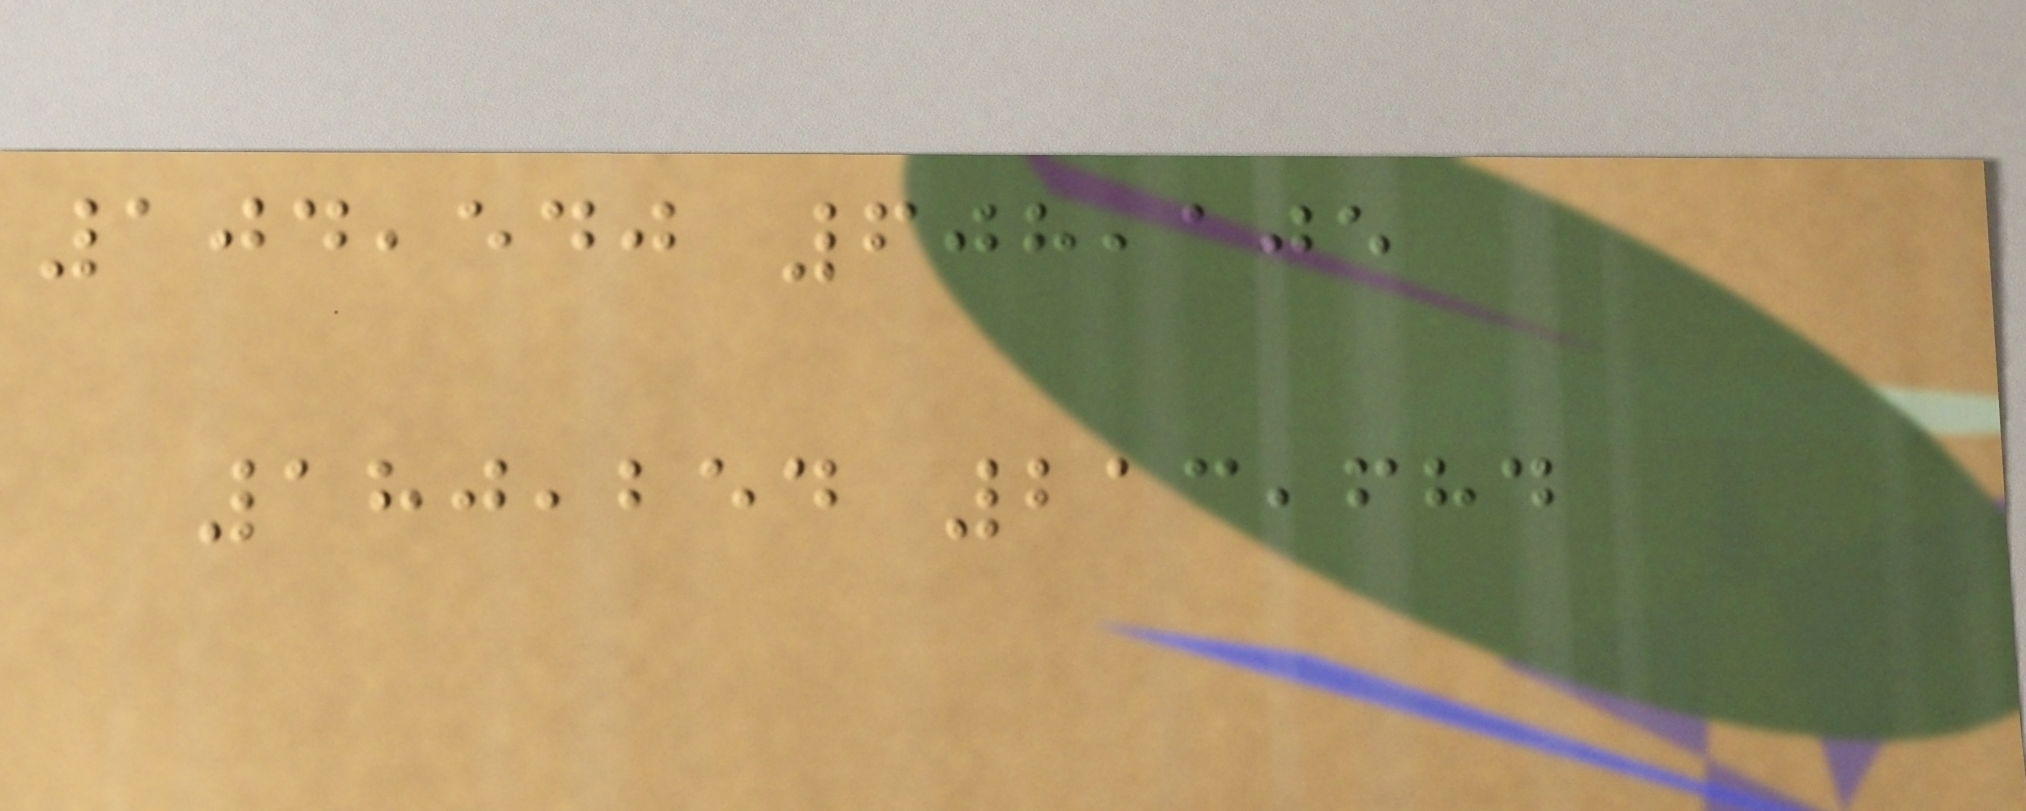104,540 608,105
180,254 213,684
